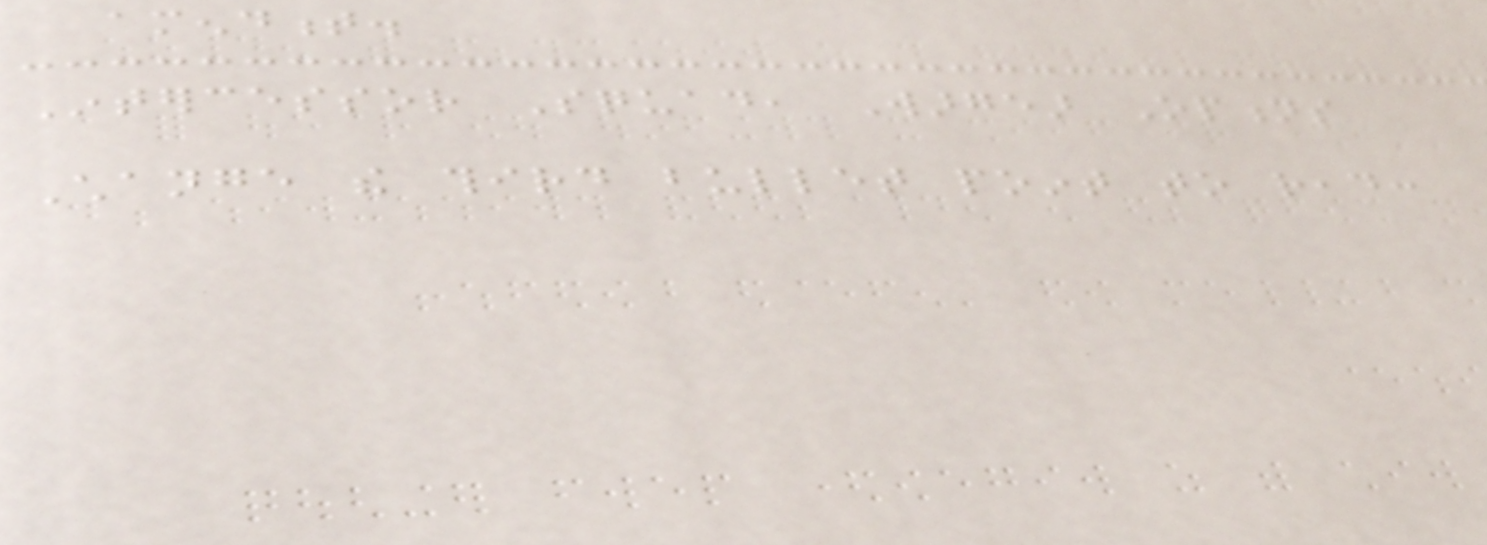amendment.
Intercessor Squad, Wargear Options
Change the third bullet point to read:
